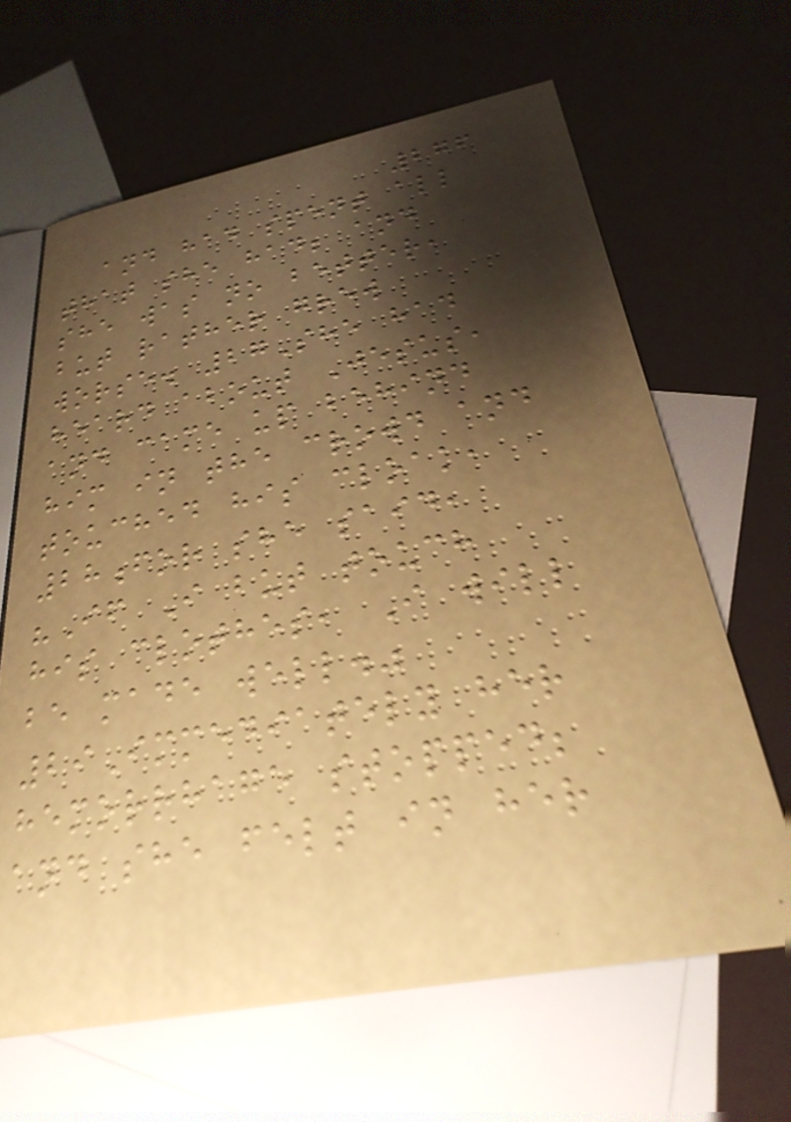276
and had spent all
that she had; and
she was no better,
but rather grew
worse. 27She had
heard about Jesus,
and came up behind
him in the crowd and
touched his cloak,
28for she said,
"If I but touch
his clothes, I will
be made well."
29Immediately her
hemorrhage stopped;
and she felt in her
